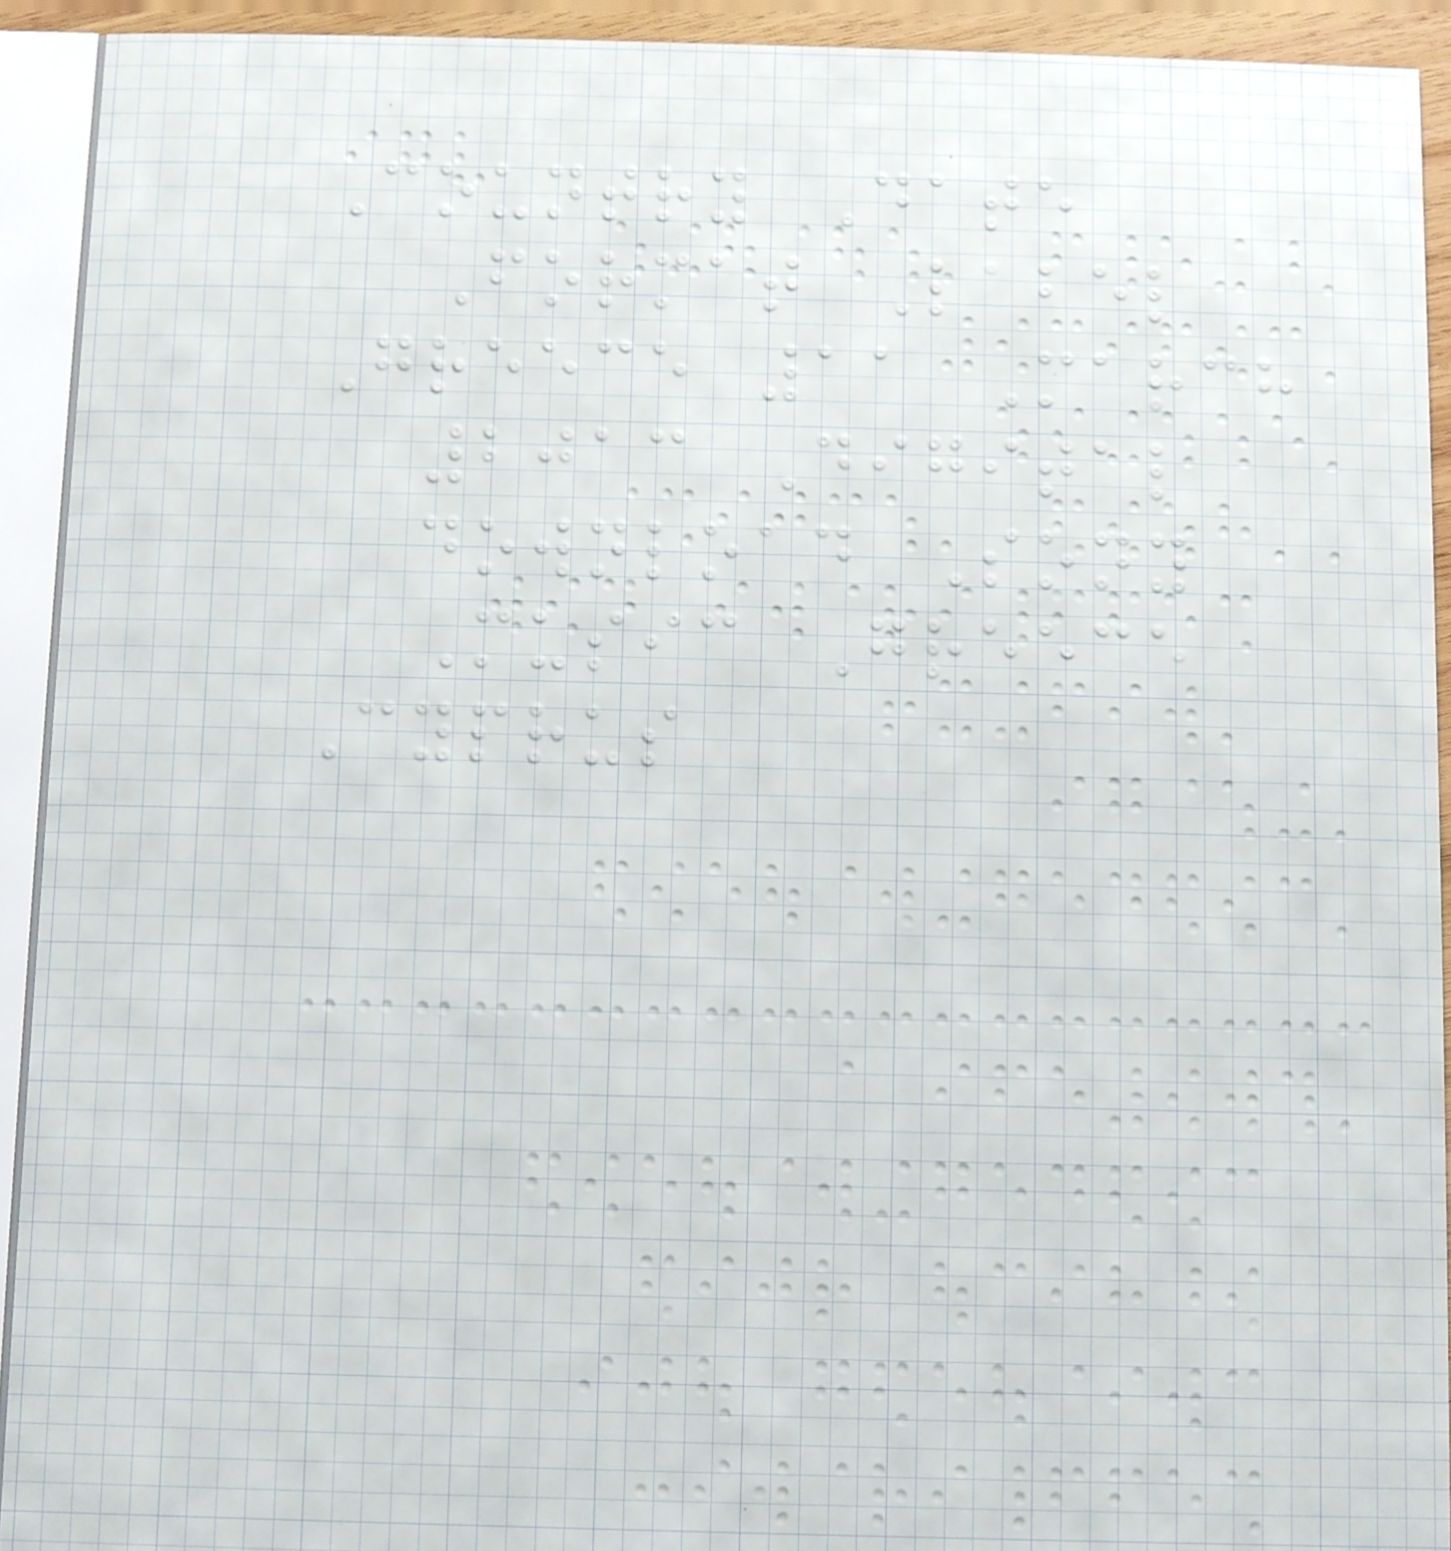Country Date
Format Label
Greece 11 March
2013 Digital
download Sony
Music Greece
Cyprus
